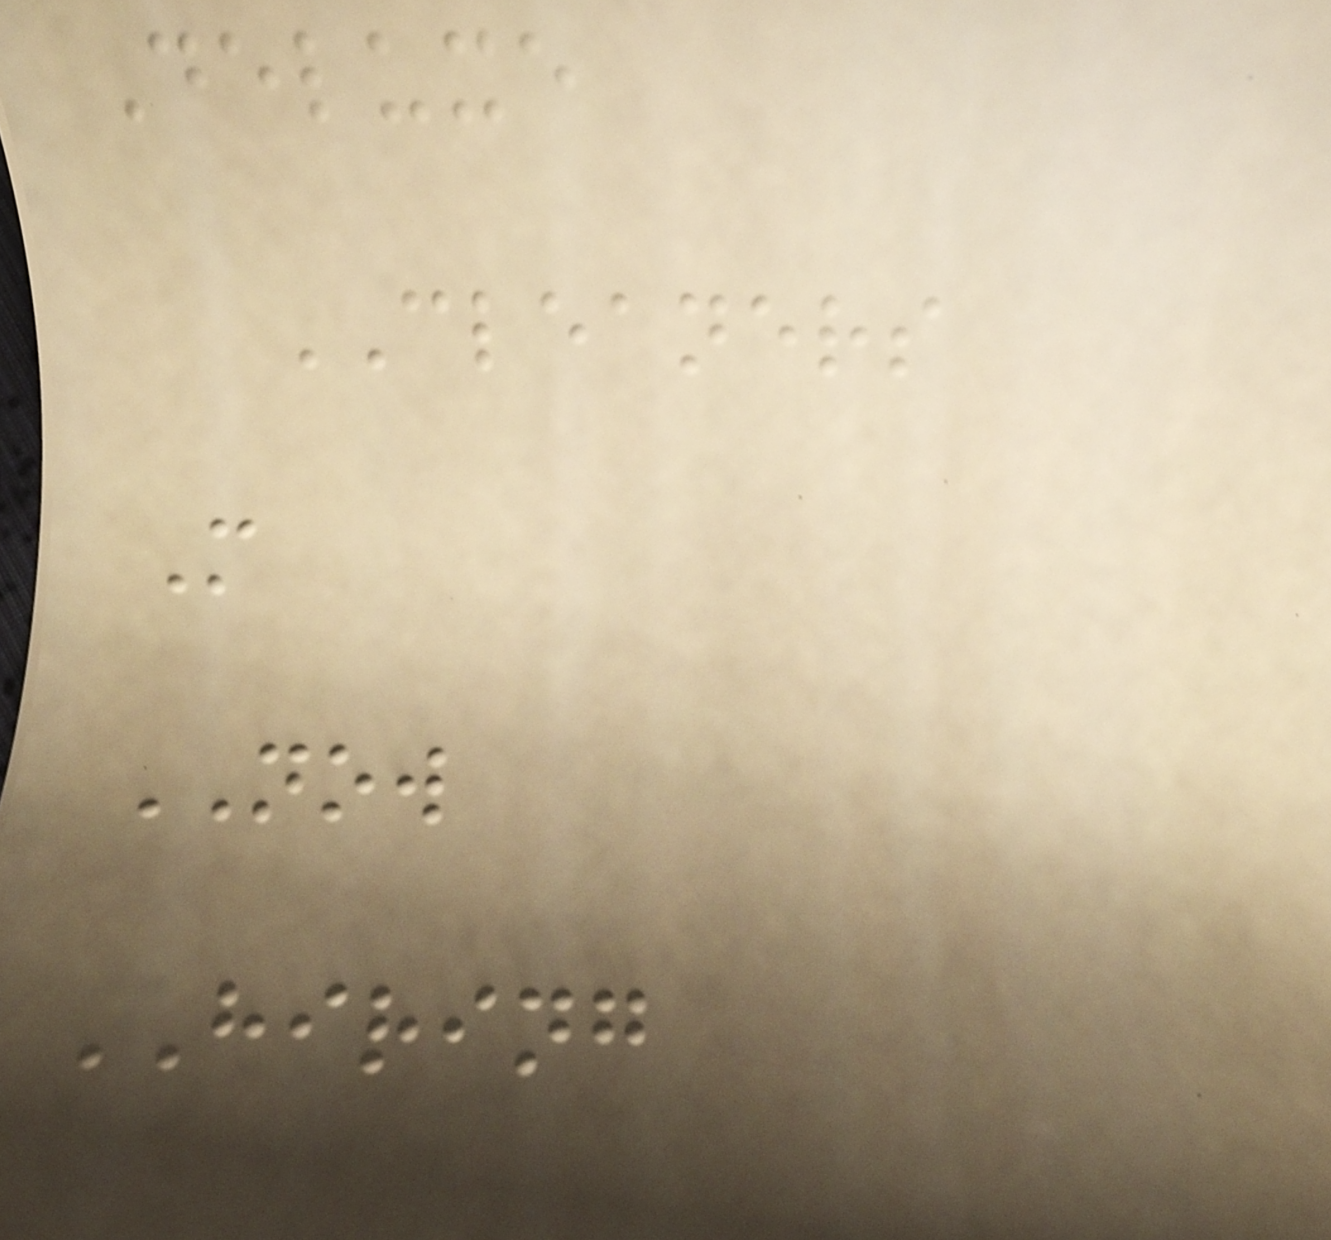Deluxe
CLEANERS
M
NOW
HIRING
